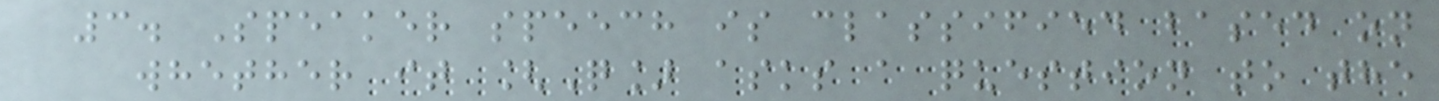3. Speaker speech is classified based on
whether it [Q] asks a question to the
